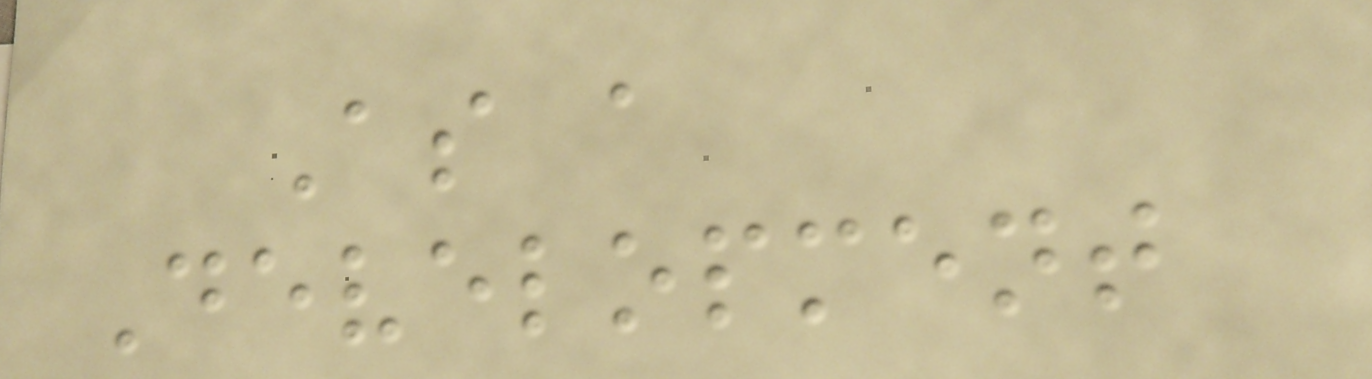As a
Development
